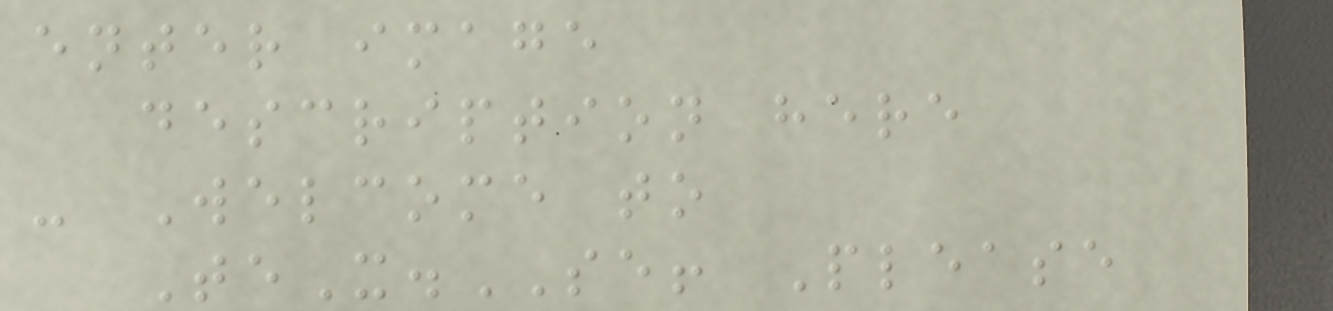enter image
description here
- Welcome to
TeX.SE! Please
